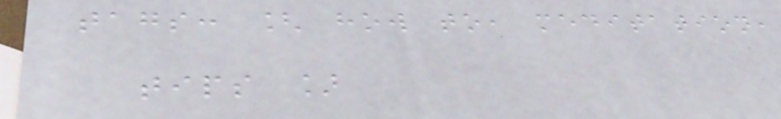tags: [ how to, meditation,
tips ]
